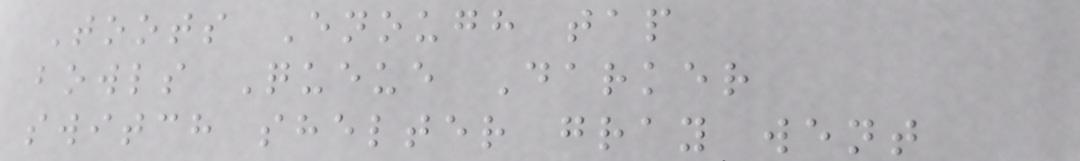Toots Enough tap
bowls Queue Darker
switch shelter gray went
